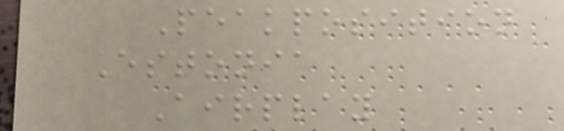Peakposition
Estonia
Airplay
